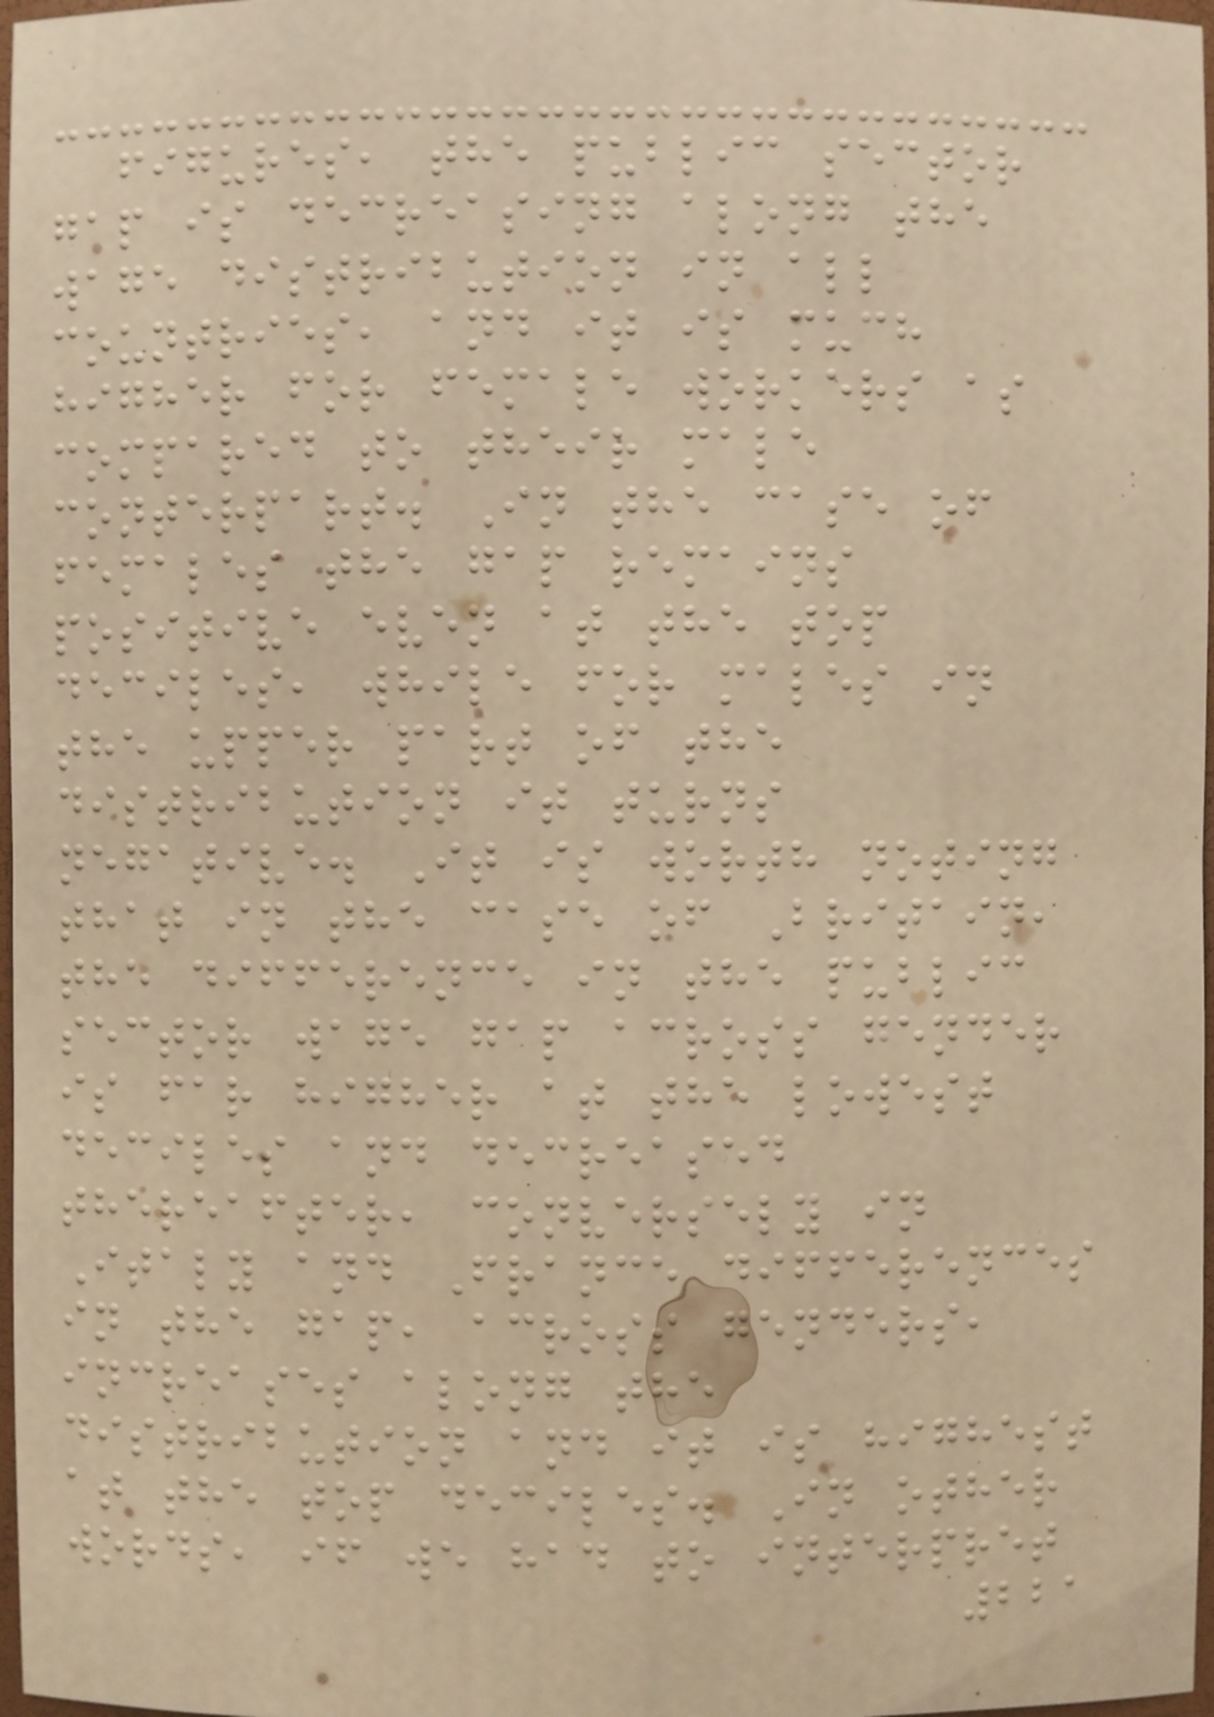figures, the public sector
gap is decreasing along the
wage distribution in all
countries, and it is much
higher for female workers as
compared to their male
conterpart. In the case of
females the gap remains
positive even at the top
deciles, while for males in
the upper part of the
distribution it turns
negative. It is worth noting
that in the case of Britain,
the difference in the public
sector wage gap across gender
is far higher at the lowest
deciles and decreased
thereafter, conversely in
Italy and France differences
in the gap, across genders,
increases along the
distribution and it is highest
at the top deciles. In other
words, if we had to interpret
221
